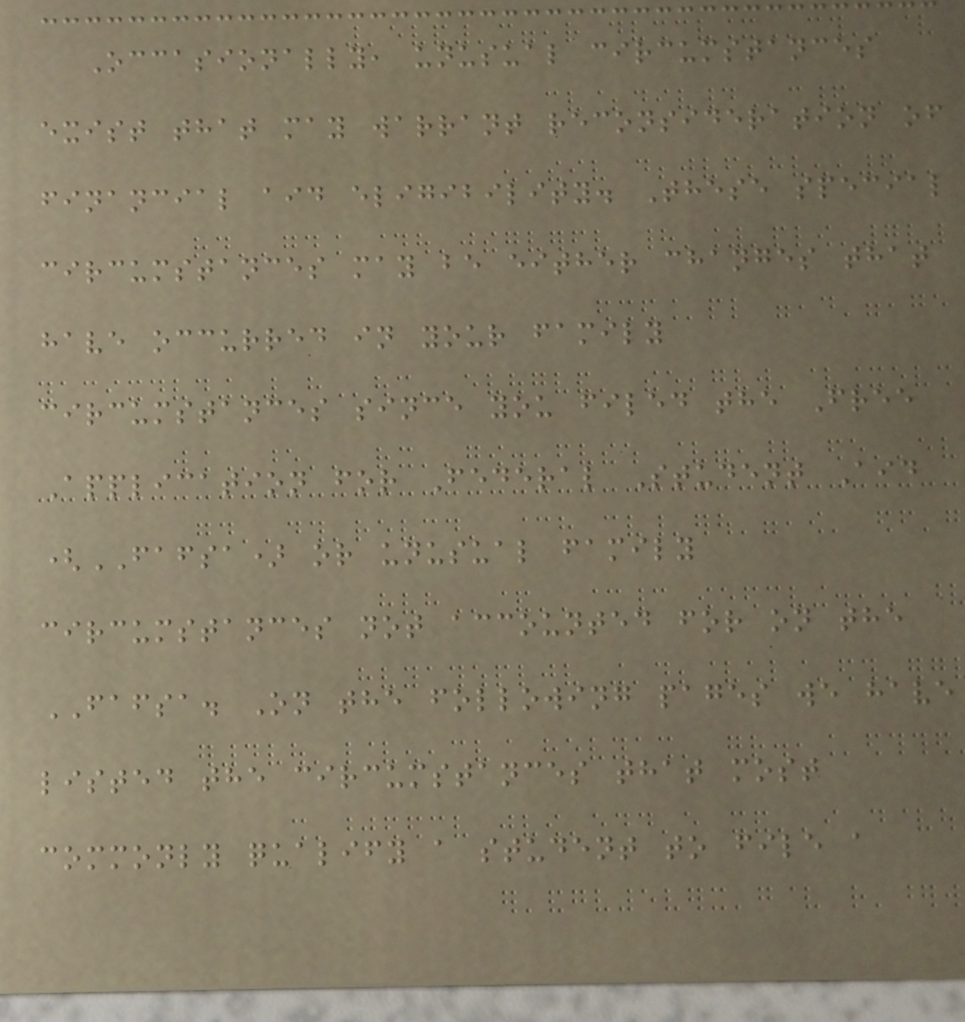Occasionally, unusual circumstances
exist that may warrant reconsideration of
financial aid eligibility. These special
circumstances may be either changes that
have occurred in your family
circumstances since you filed the Free
Application for Federal Student Aid
(FAFSA) or unusual family
circumstances not accounted for on the
FAFSA. On the following pages we have
listed the circumstances that most
commonly qualify a student to file a
